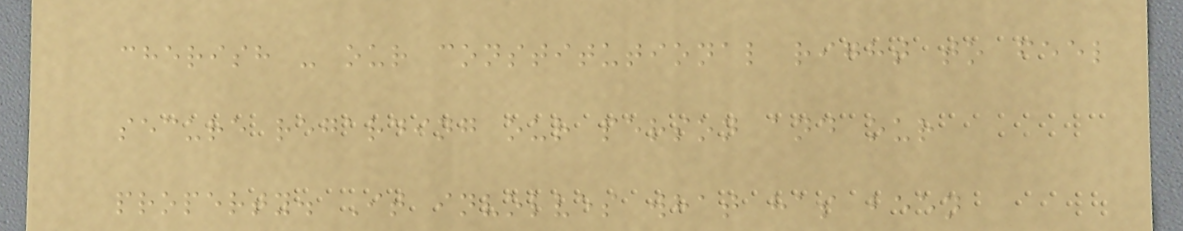cherish - our constitutional right to feel
secure regarding our person and our
property. It involves what has been
